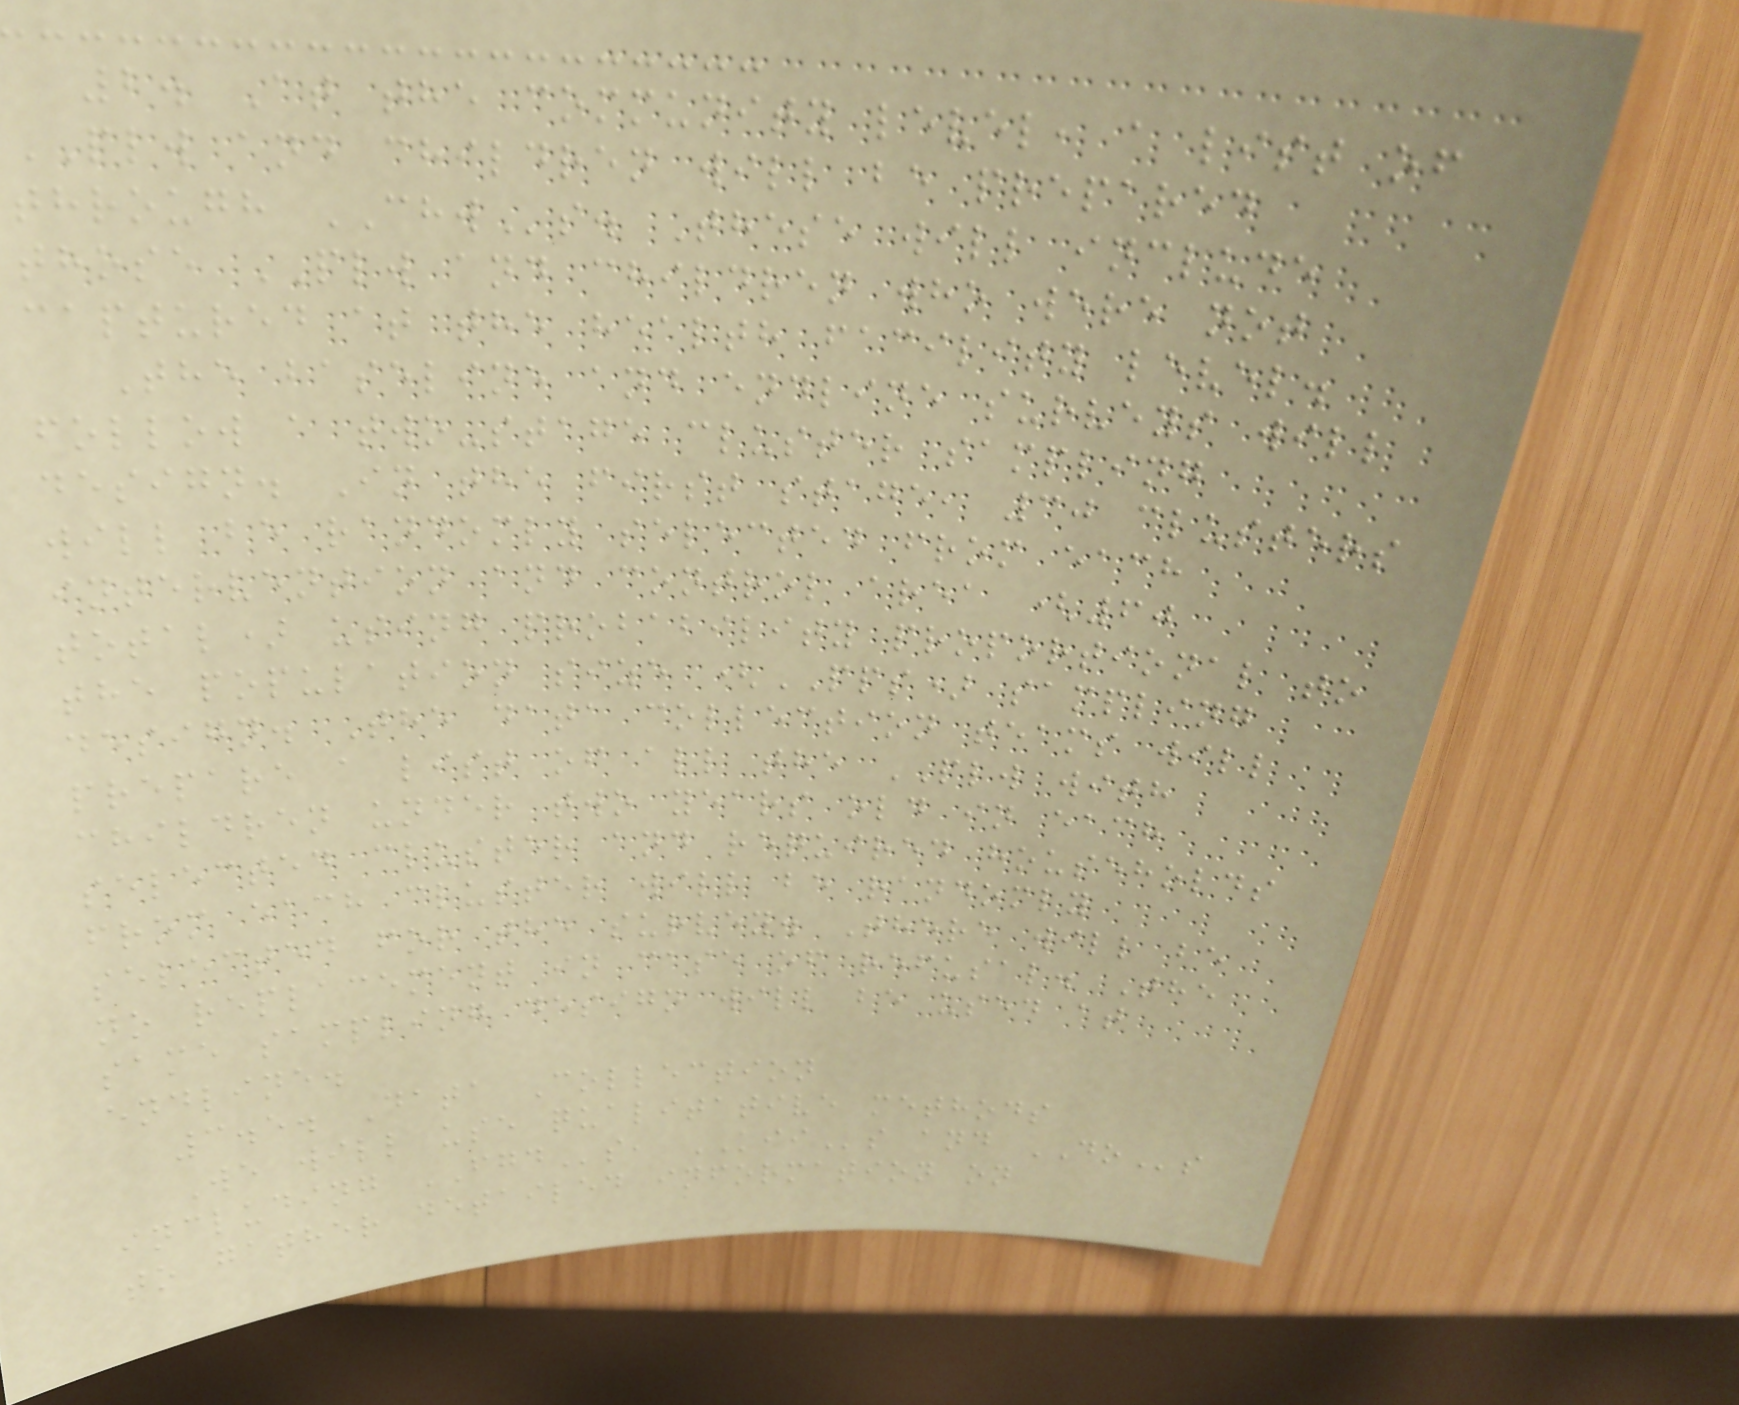2. At the community level, a list of
PLW and children will be prepared
through CHWs. These will include
those PLW and children who were not
captured at the health facility level.
The baseline and endline surveys will
follow a two-stage cluster sampling
design. In the first stage, 30 clusters
will be randomly selected from each
intervention and control area (60
total) using probability proportional to
the population size (PPS) sampling
design. The data collection teams will
prepare a list of all the PLW with
children under two years old in each
selected cluster and required households
from each cluster will be randomly
selected for the survey. There will be
no replacement in case of refusal. The
same sampling design will be used at
endline.
3.5. Data Collection
We will use qualitative methods
including FGDs, KIIs and DOs
to gather detailed information on
